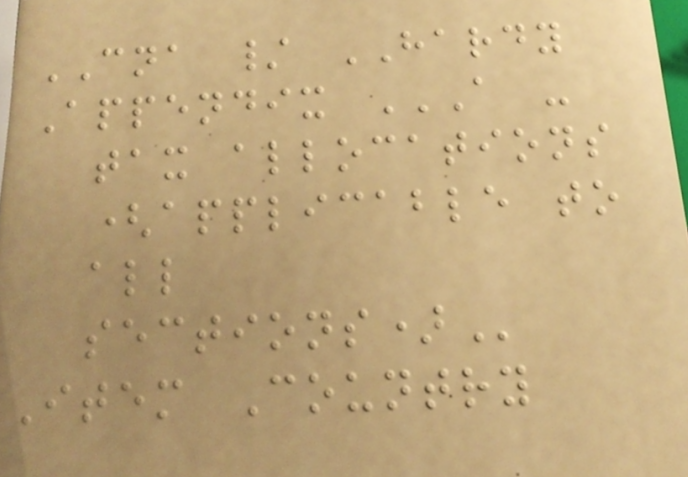CNA / HARDY
Appendix A -
TAX ALLOCATIONS
(APPLICABLE TO
ALL
SECTIONS)
Item Country
